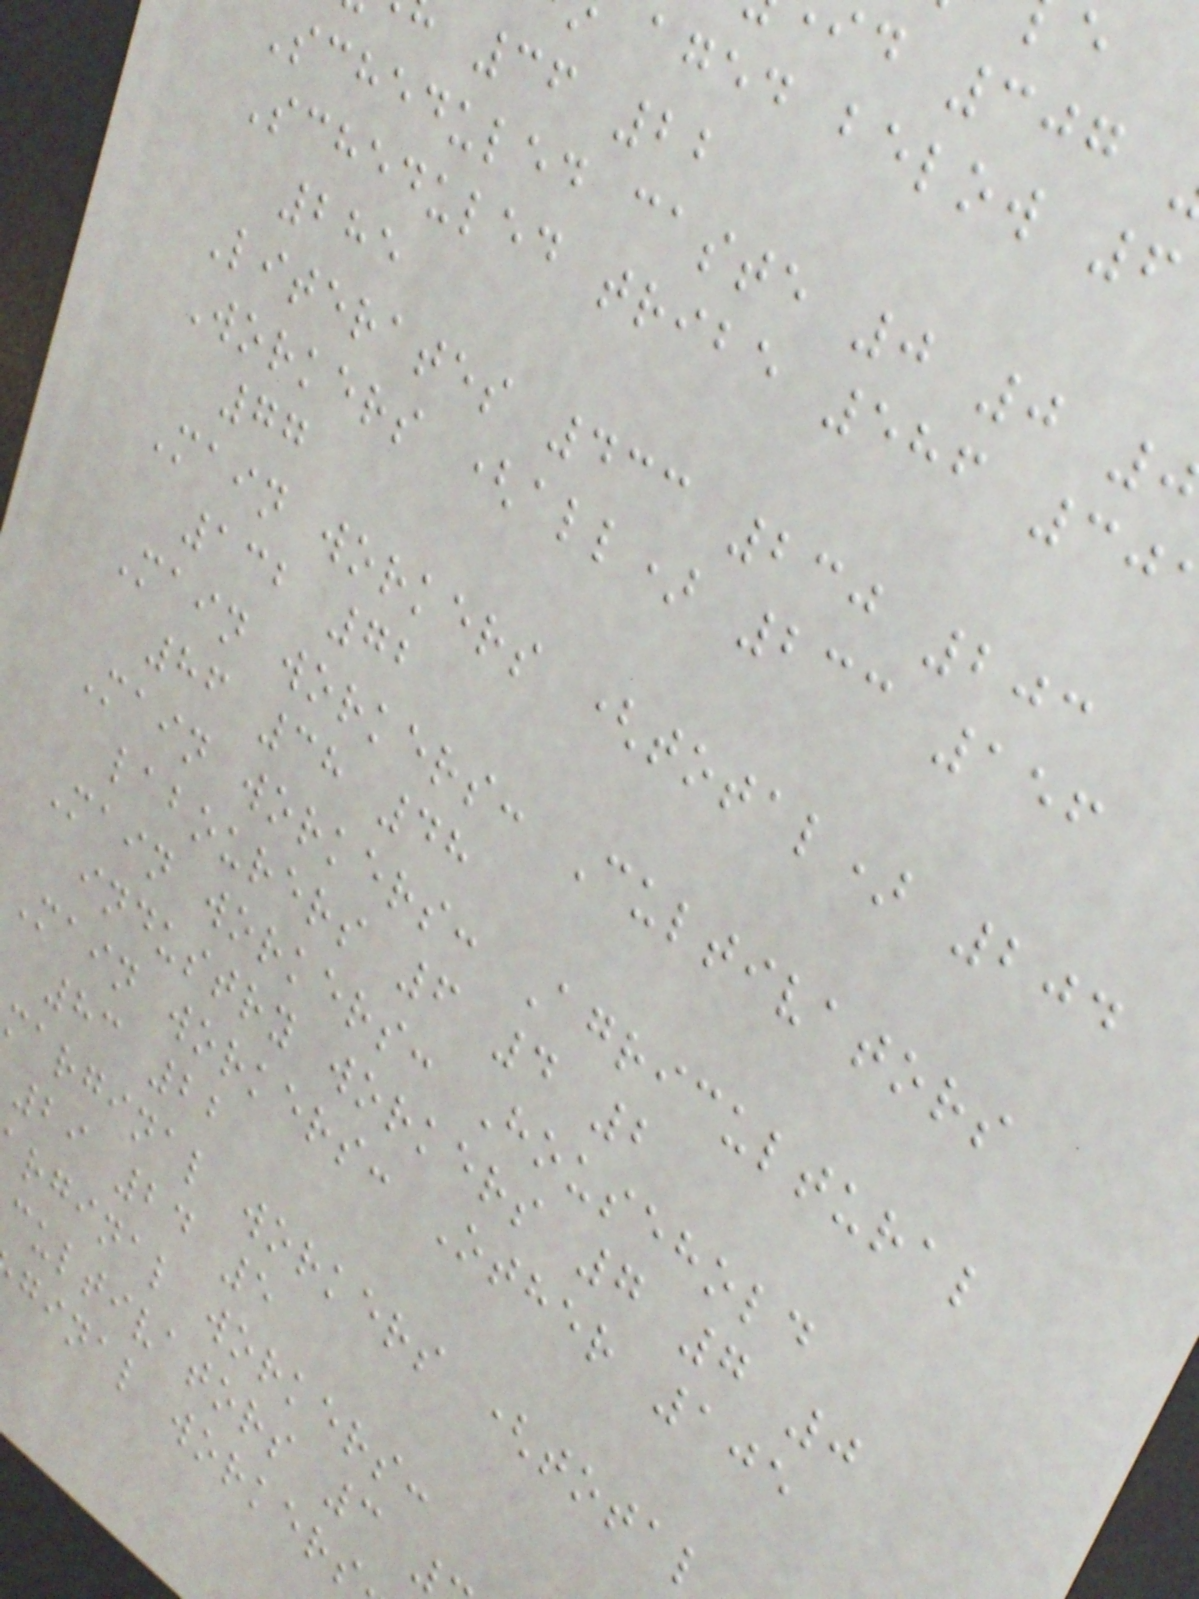id 307
aged below 6
36 22
Scheduled caste 0 0
Scheduled tribe 586 30
285
Literates 433 230 203
Workers (all) 233 156
77
Main workers (total) 204
132 72
Main workers: Cultivators
86 38 48
Main workers: Agricultural
labourers 6 4 2
Main workers: Household
industry workers 7 7 0
Main workers: Other 105
83 22
marginal workers (total
29 24 5
rginal workers:
cultivators 3
ginal workers
